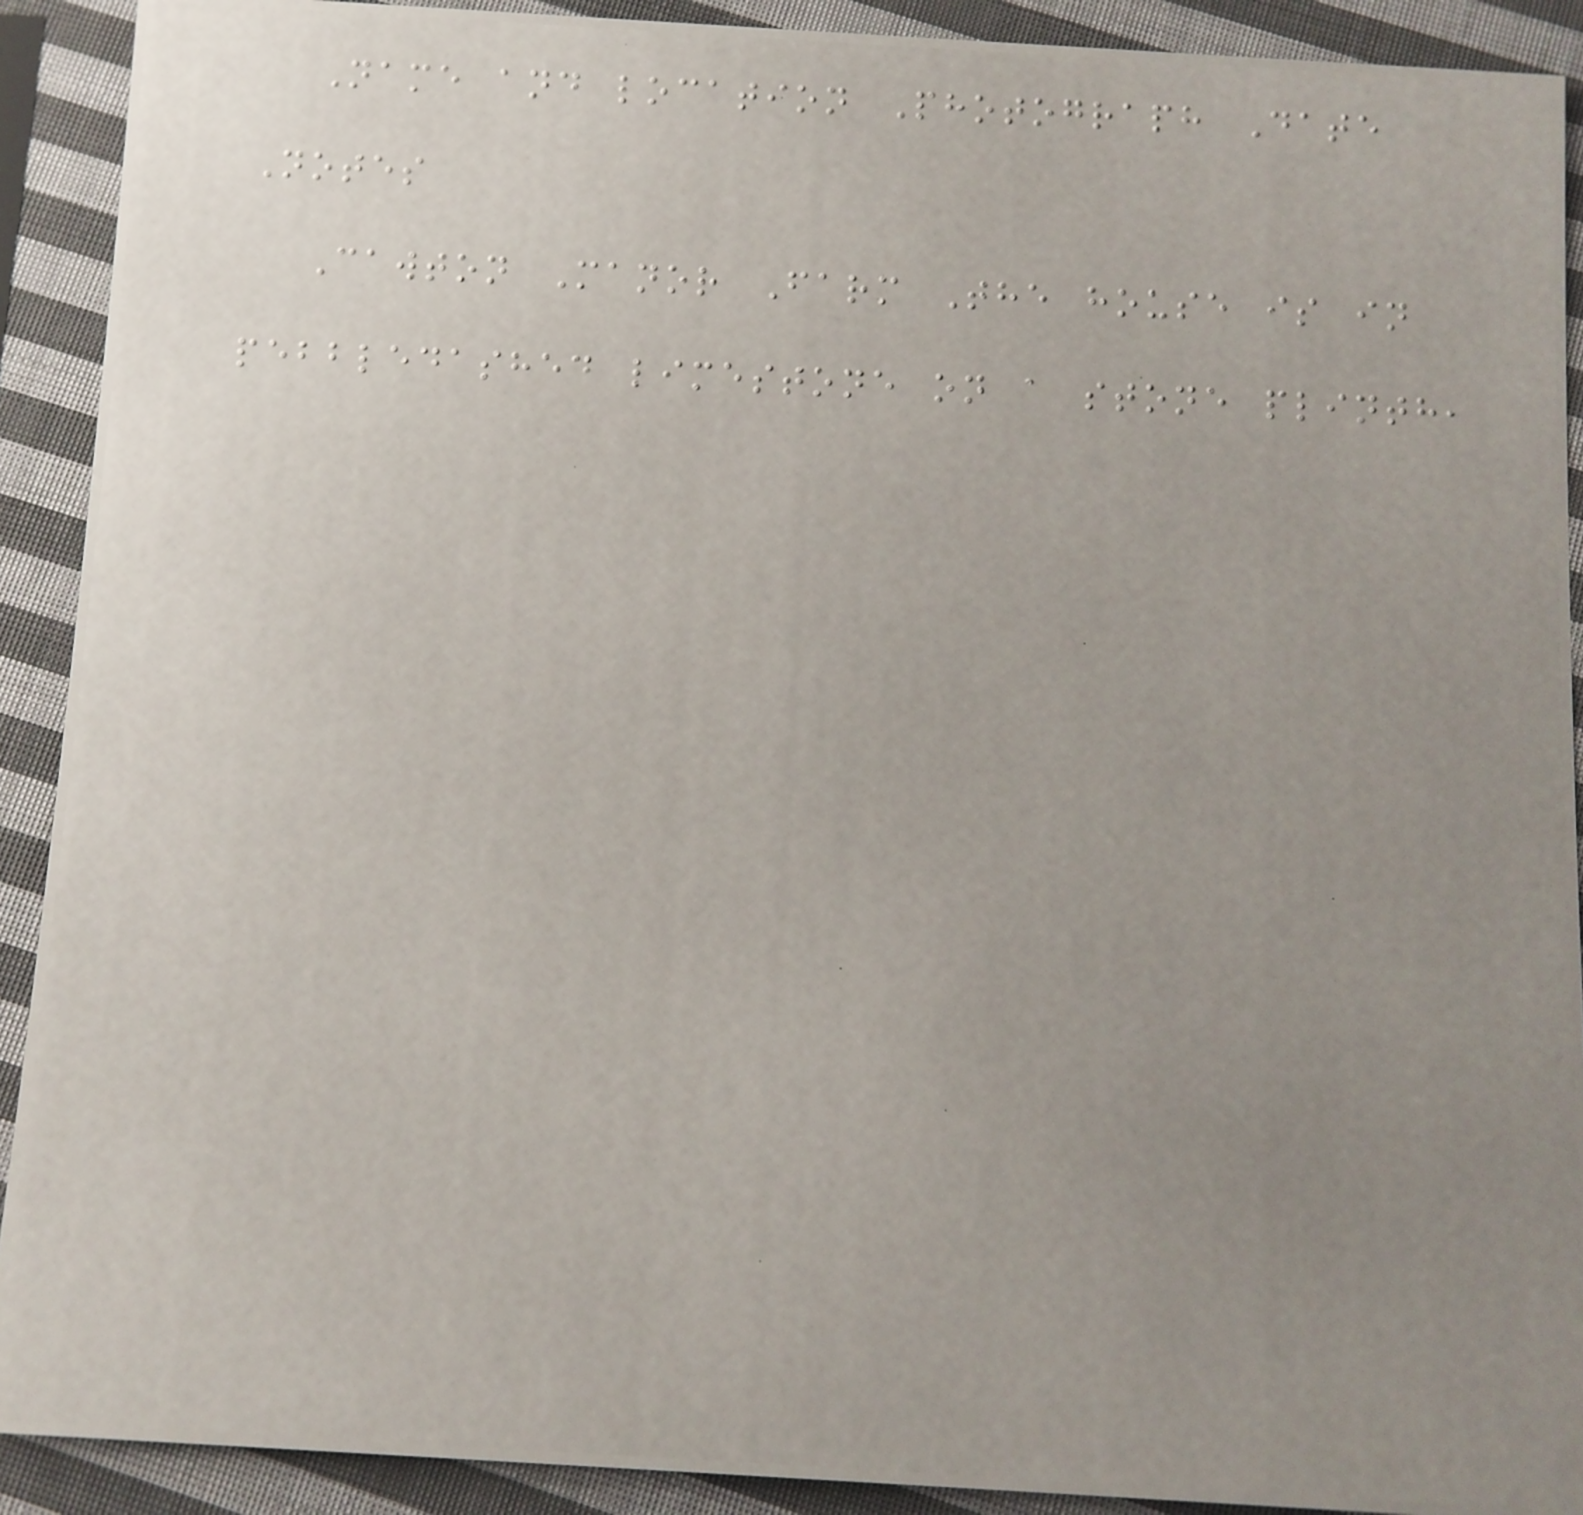Name and location Photograph Date
Notes
Cawton Manor Farm The house is in
pebbledashed limestone on a stone plinth,
